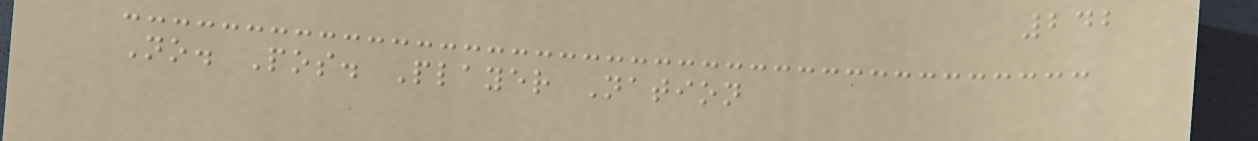242
No. Pos. Player Nation
